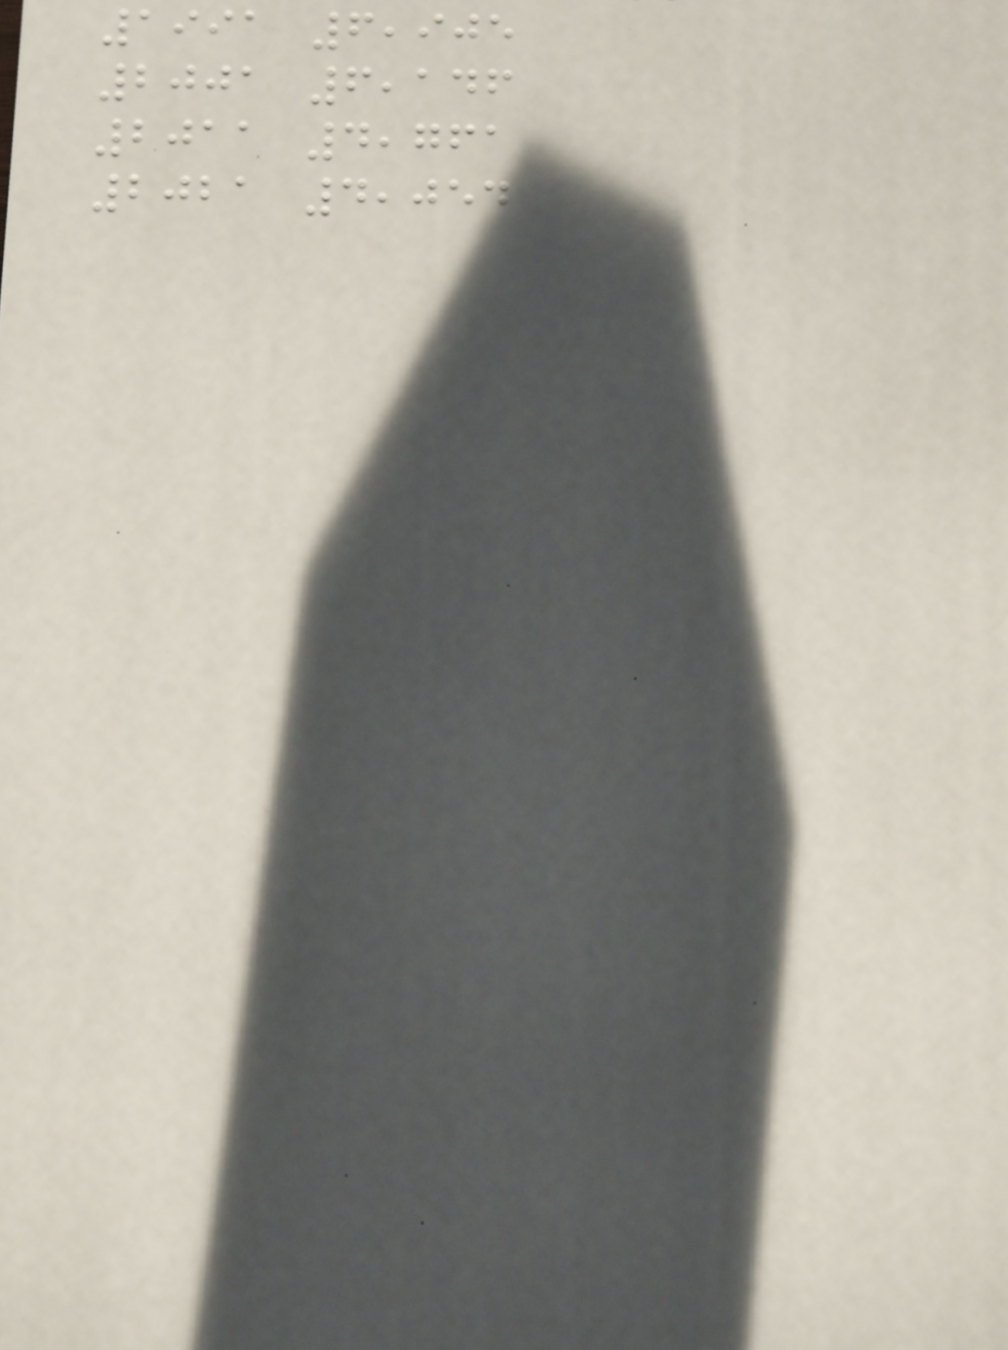1991 6,905
2001 6,146
2011 4,761
2021 4,054
